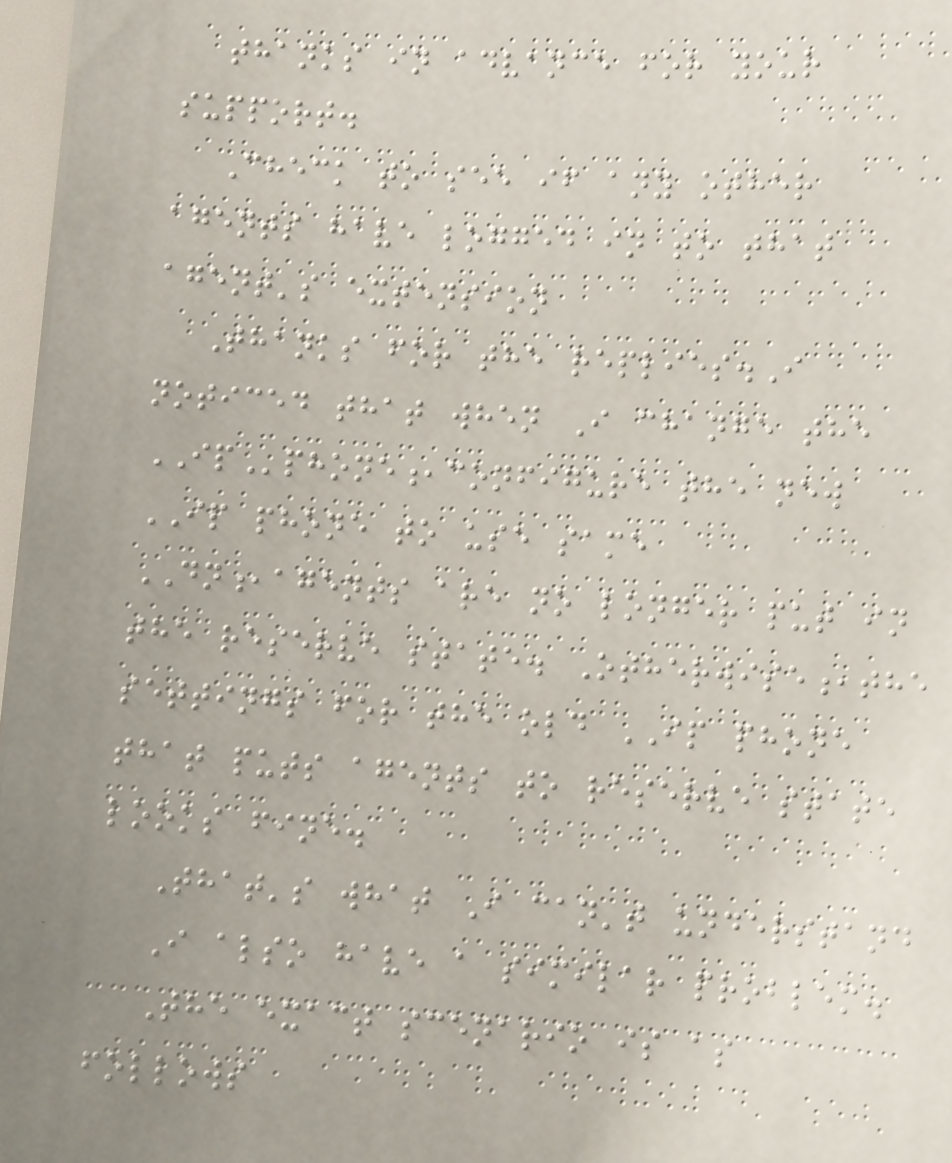thanks in advance for your
support.
Check to see if any other
agents have logged in to that
agent's extension
Thanks for the replies.I
noticed that when I change the
IPphone,configure the new
IP phone to use same
DN,agents are no longer put in
the reserve state. Otherwise,the
settings for the old IP phone
that puts agents to reserve state
looks fine.
That's what I can't understand
I also have a similar problem.
The exact scenario is as
follows
